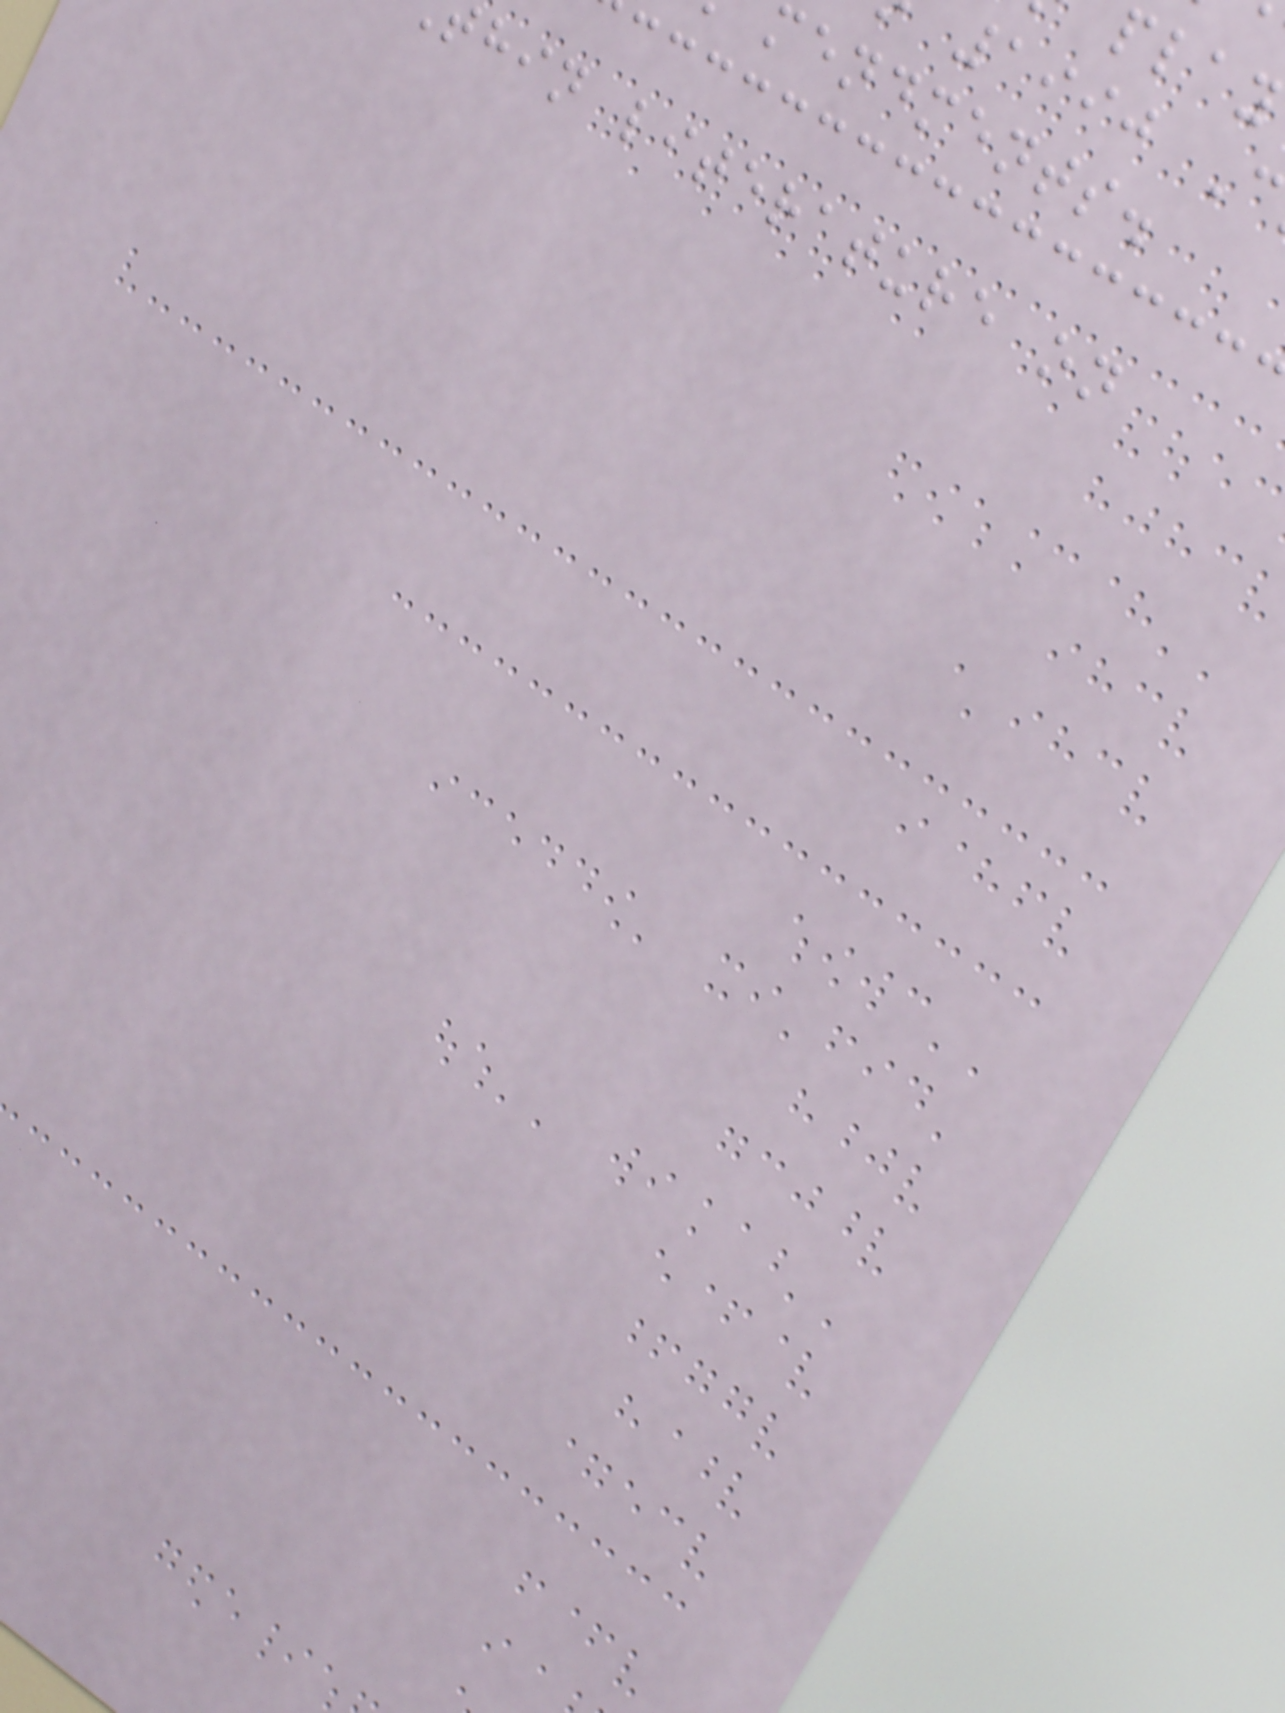1990 C
mendments.
hin literature on
